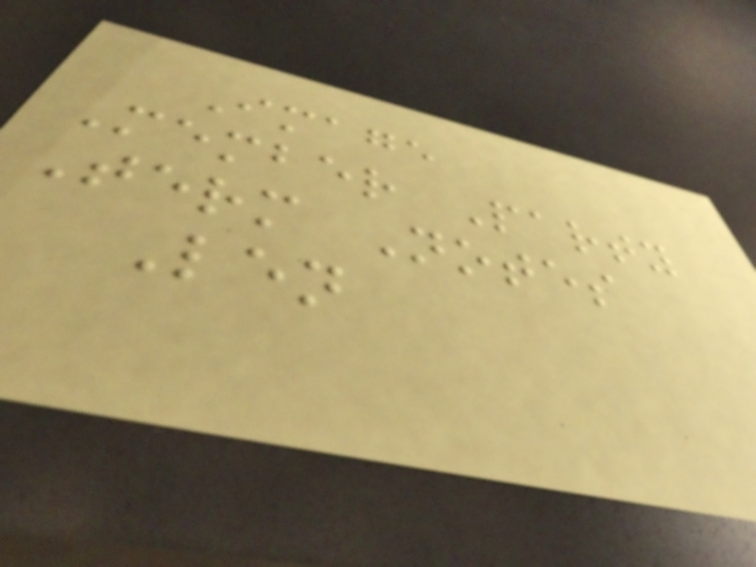Image
Member Party
Term Notes
Len
